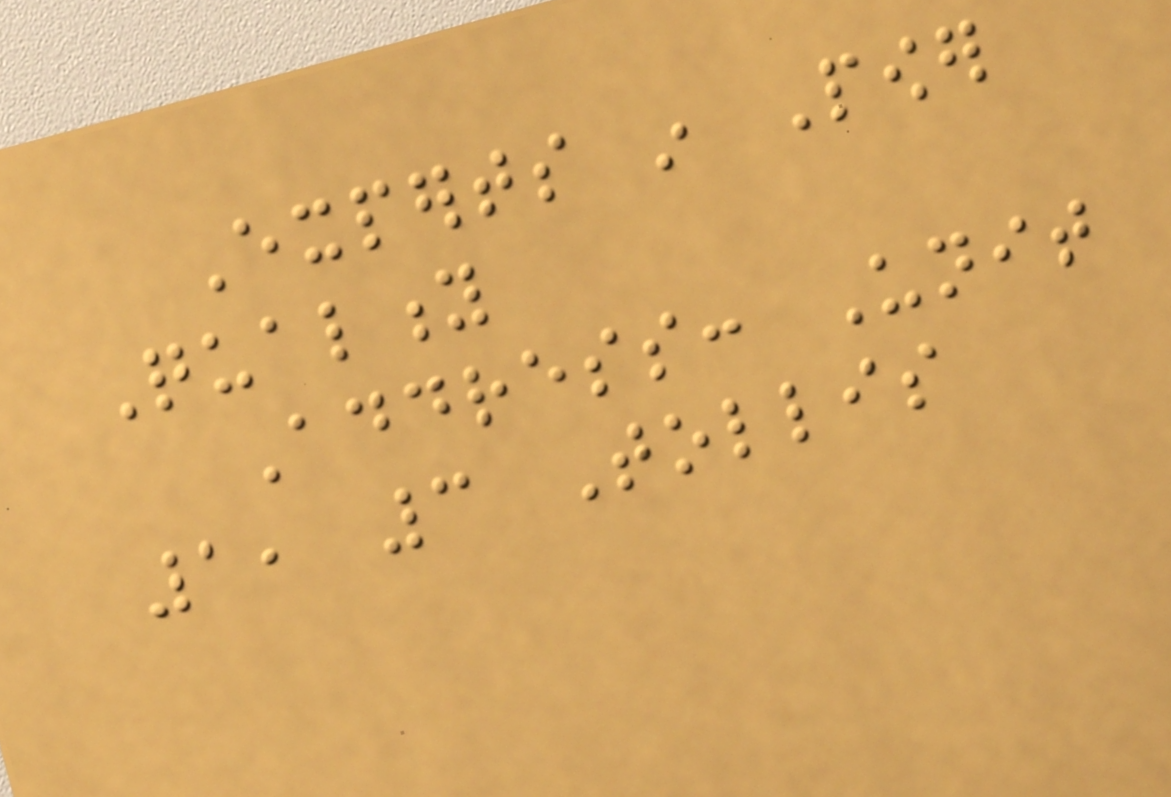Experts in Power
Quality
Address: Unit
1, 3 Tollis
